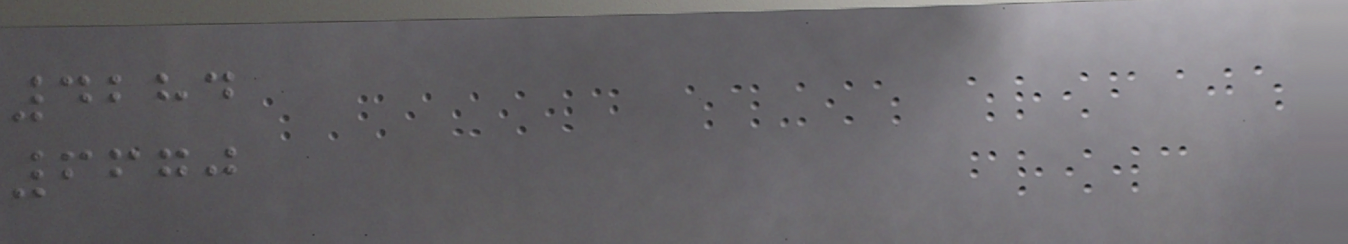4284
6670
